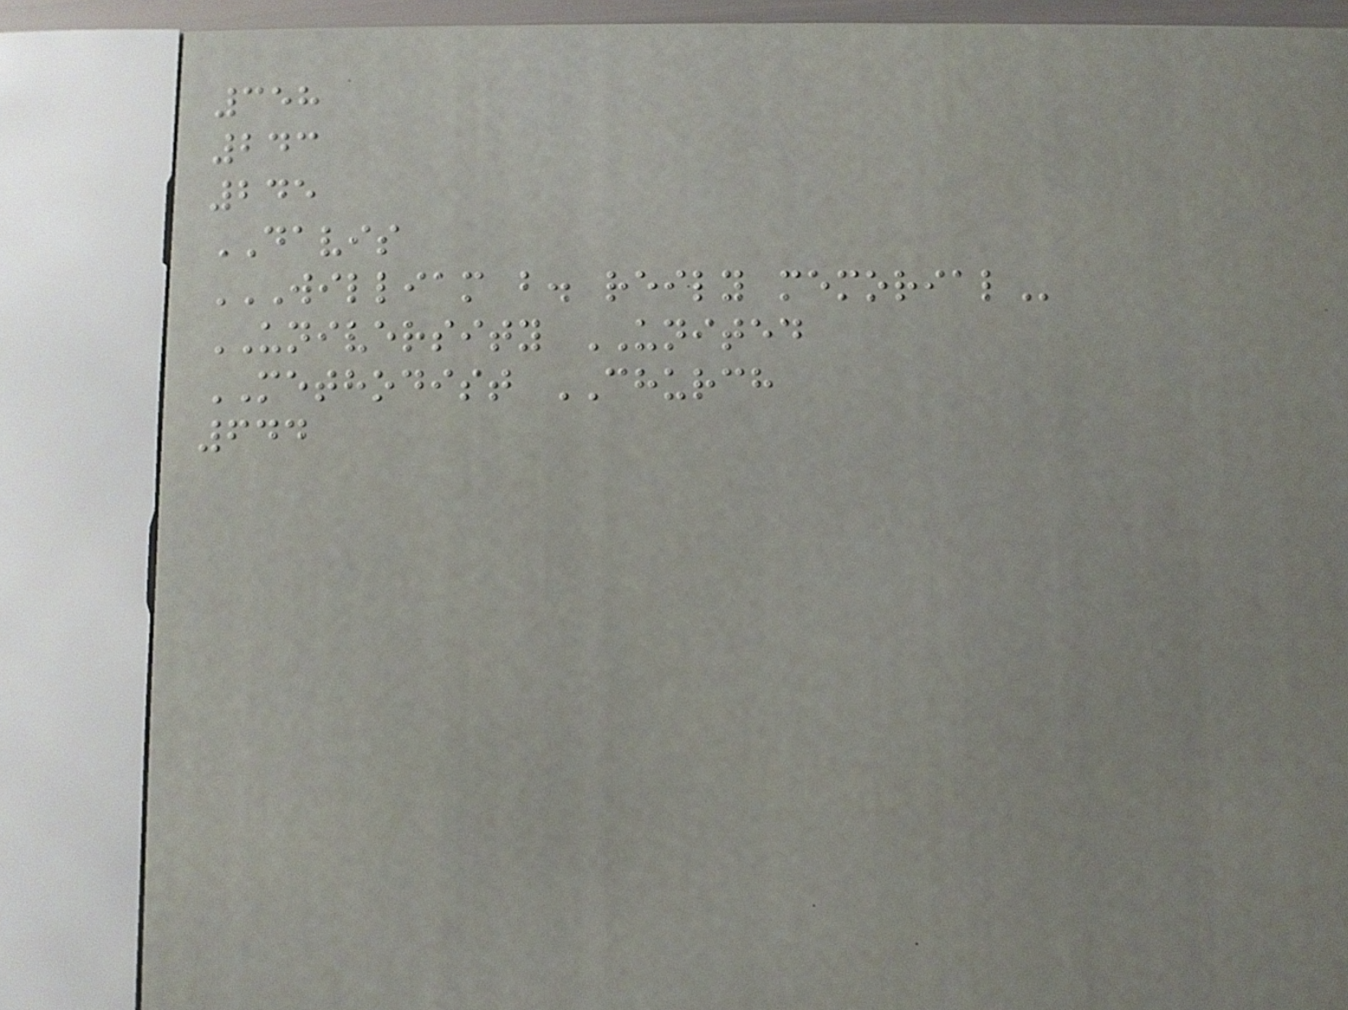358
243
245
DAVIS
WILLIAM B. REILY MEMORIAL
UNIVERSITY UNITED
METHODIST CHURCH
644
